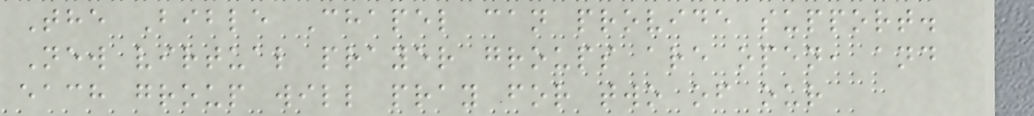The Bible Chapel can provide support.
New virtual prayer groups are open, and
each group will pray for two of our
